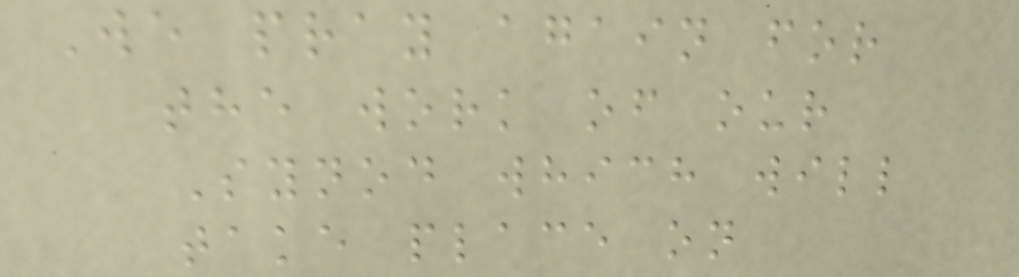We pray again for
the work of our
Synod which will
take place on
